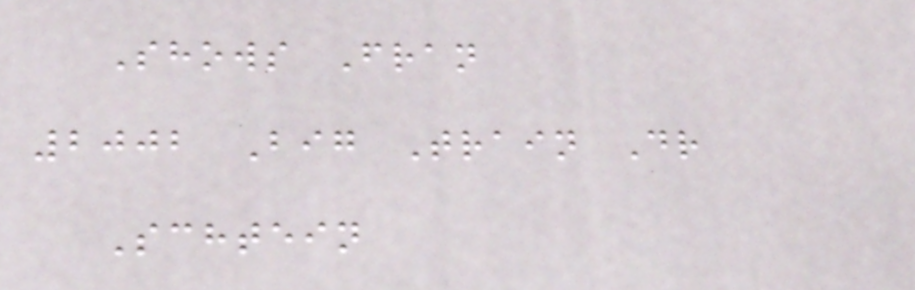Shows Fran
2002 Big Train Dr
Schtein
